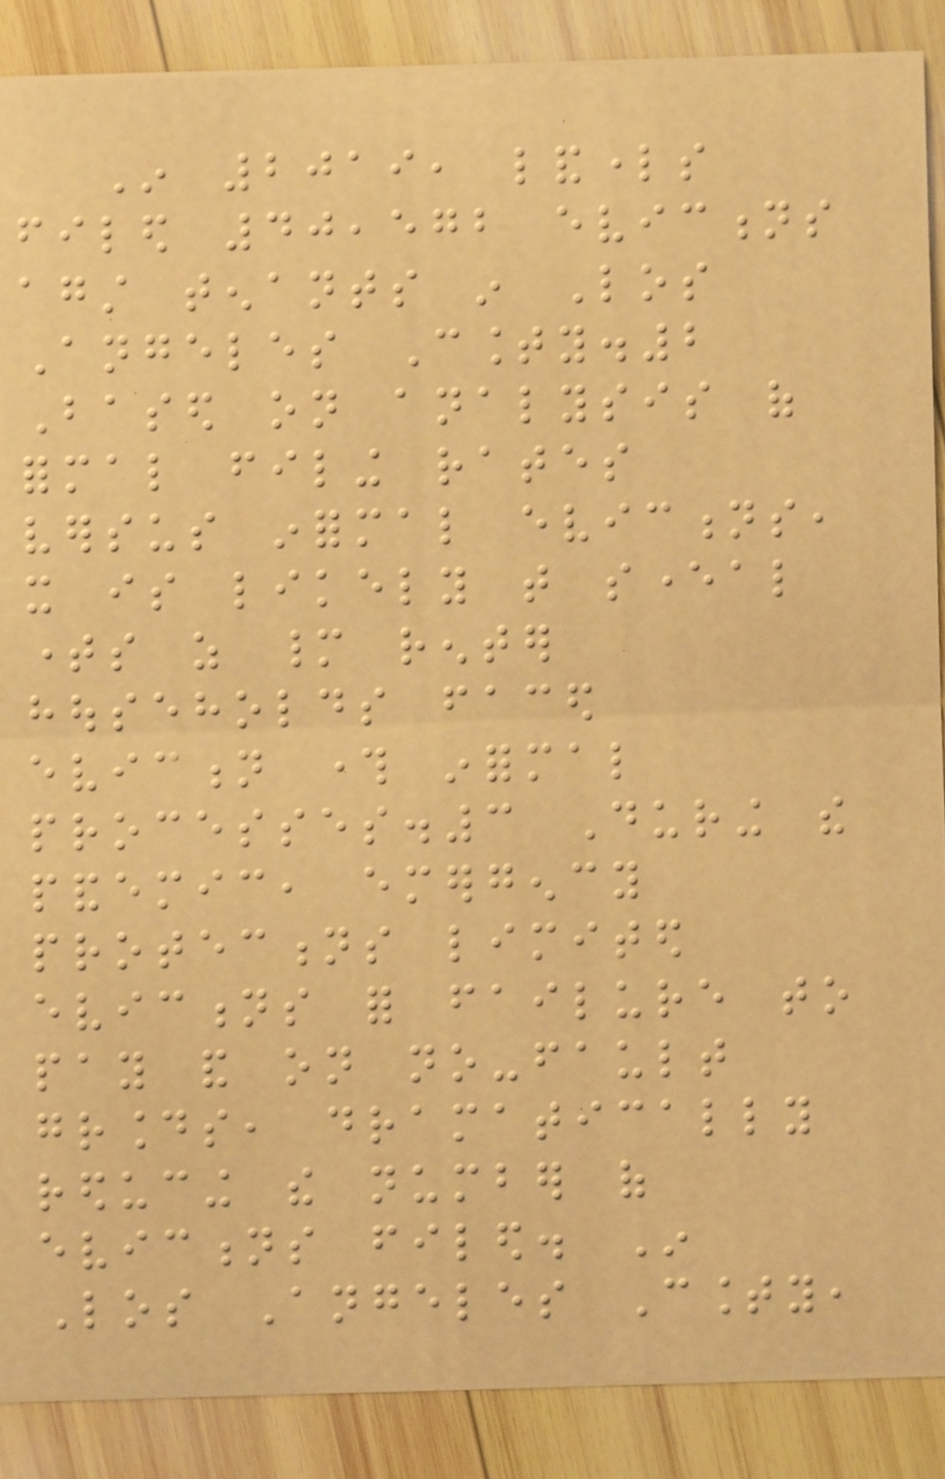In 2019, landlords
filed 40,572 evictions
against tenants in Los
Angeles County.2
Based on analysis of
formal filing rates
versus informal evictions,
it is likely that several
times as many renter
households faced
eviction through informal
processes.3 During the
pandemic, emergency
protections limited
evictions for failure to
pay and on no-fault
grounds, dramatically
reducing the number of
evictions filed. In
Los Angeles County,
